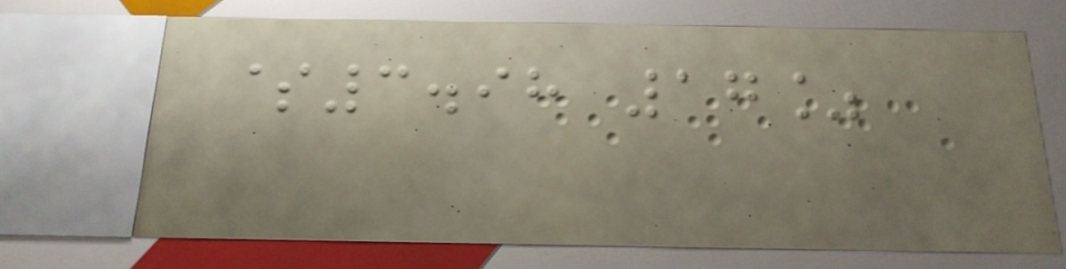$3.98 17%
